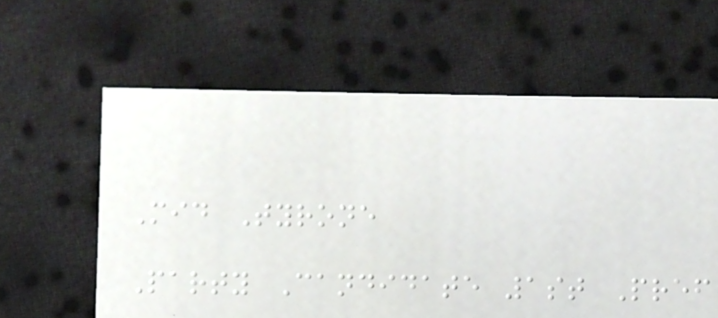Mid Tyrone
Party Candidate 1st Pref
